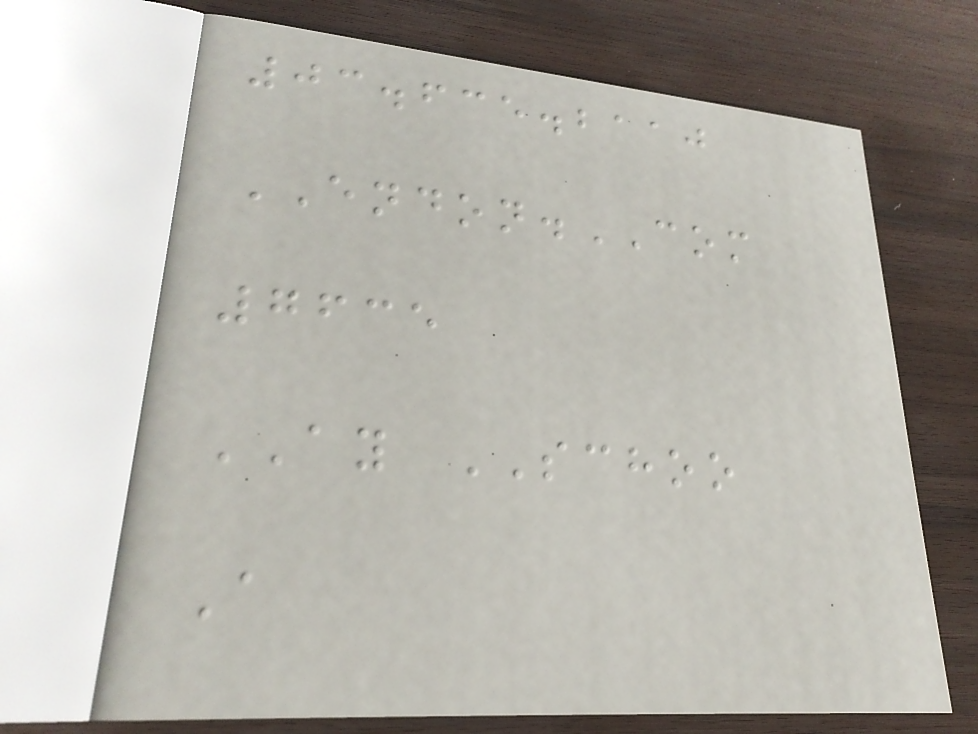03.635.2110
ENDON.COM
7635
AY SCHOO
A
